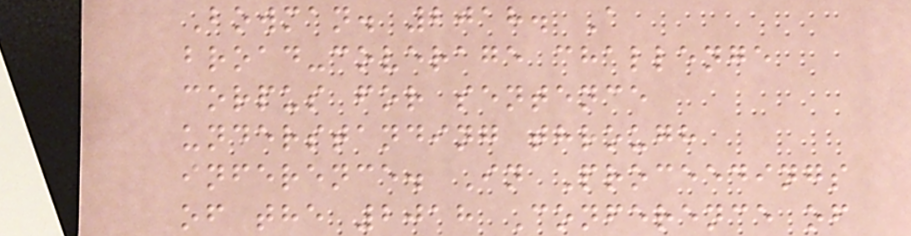Bowman. 2018. A
broad-coverage challenge
corpus for sentence
understanding through
inference. In Proceedings
of the 2018 Conference of
